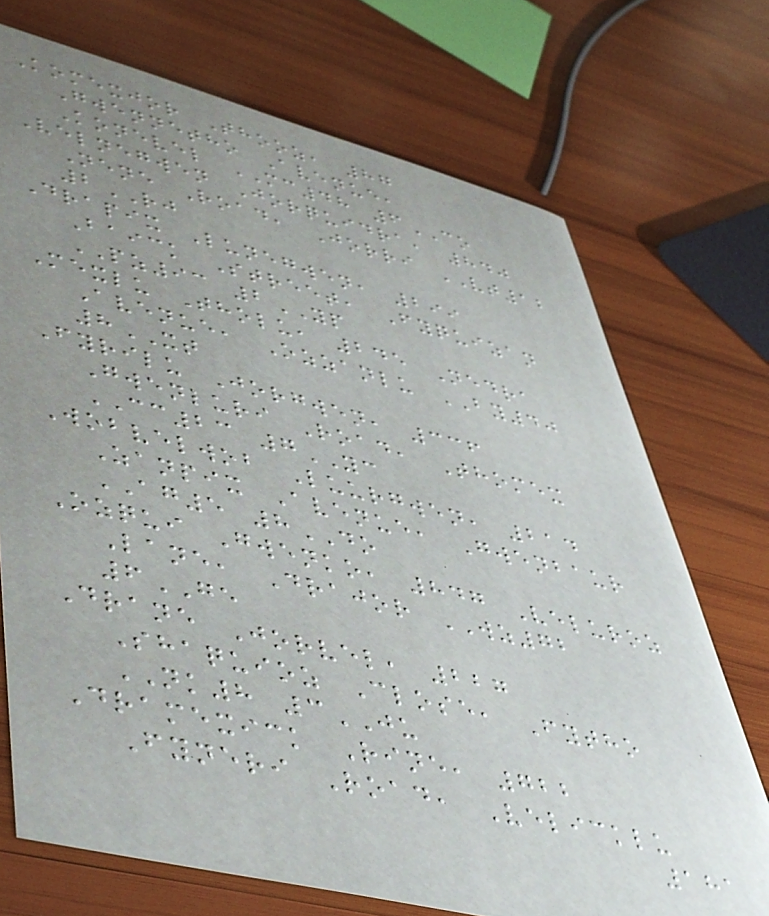Komexjor Thooz, 87
Gwennetho Avenue,
Konevel MC48 6CO
Velnegwen Jorquidra, 840
Nene Road, Jorri VT12
2RJ
Drapix Lunegwen, 299
Baick Street, Fyquizan
PZ93 2YP
Mexlu Tholu, 245 Nedra
Avenue, Ozzanlu BY40
8XT
Fyrilu Jorgwen, 336
Gwenluri Road, Thomex
CC23 7YC
Wobvelwob Luurgwen, 214
Zanpix Avenue, Gwenbaur
AG5 8DO
Ozqui Gwenko, 847 Veluroz
Lane, Drajor WZ72
6GE
Drane Jorvel, 227
Shaquioz Close, Fytho
NK8 3JU
Dramexick Rine, 722
Fyneri Road, Velicklu
181
